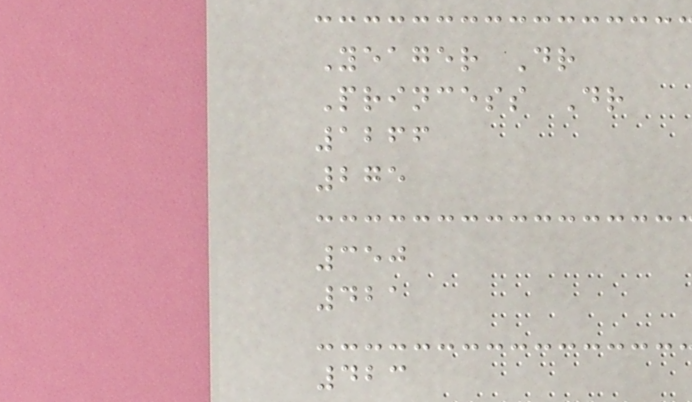Yeager Dr
Princess Dr
1266
275
350
421
423
